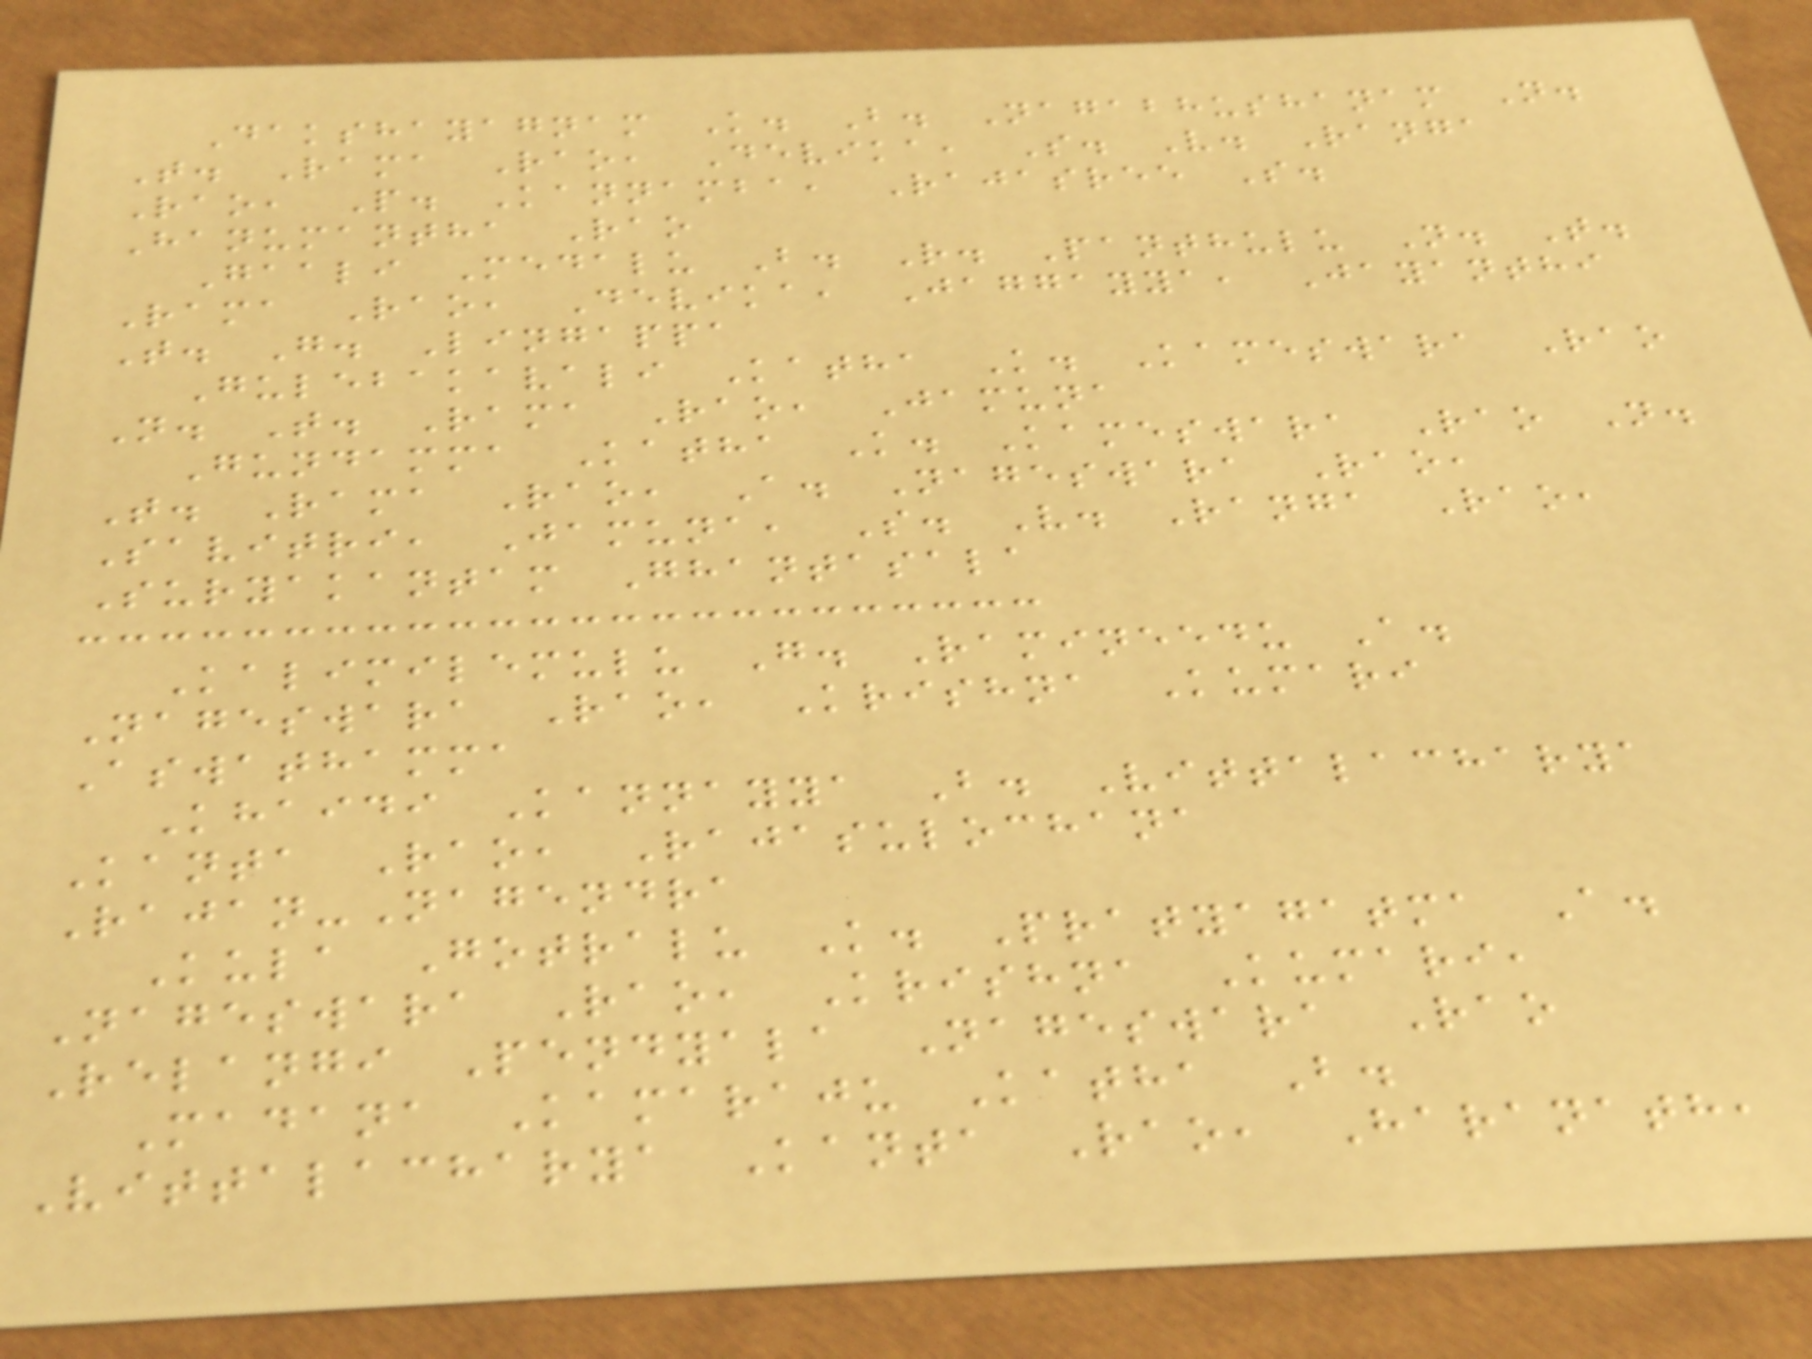Dakshayagnam K. B. Nagabhushanam N.
T. Rama Rao, Devika, S. V. Ranga
Rao, P. Kannamba, Rajasree S.
Hanumantha Rao
Gaali Medalu B. R. Panthulu N. T.
Rama Rao, Devika, Jaggayya, Jayanthi
T. G. Lingappa
Gulebakavali Katha K. Kameswara Rao
N. T. Rama Rao, Jamuna
Gundamma Katha K. Kameswara Rao N.
T. Rama Rao, A. Nageswara Rao,
Savitri, Jamuna, S. V. Ranga Rao,
Suryakantam Ghantasala
Kalimilemulu G. Ramineedu A.
Nageswara Rao, Krishna Kumari
Aswathamma
Khaidi Kannayya B. Vittalacharya
Kanta Rao, Rajasulochana
Rajan-Nagendra
Kula Gotralu K. Pratyagatma A.
Nageswara Rao, Krishna Kumari,
Relangi Pendyala Nageswara Rao
Madana Kamaraju Katha B.
Vittalacharya Kanta Rao, Haranath,
